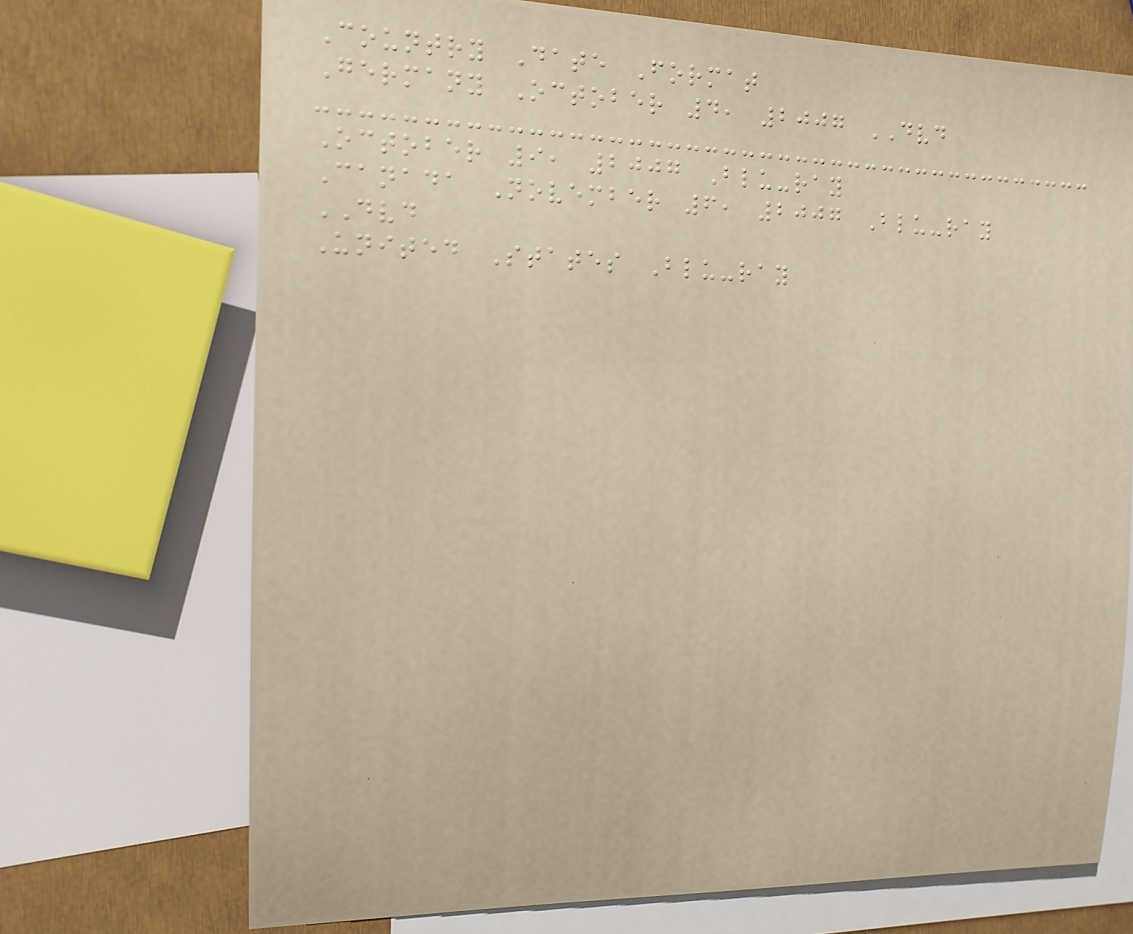Country Date Format
Germany October 4, 2007 DVD
October 9, 2007 Blu-ray
Canada November 6, 2007 Blu-ray
DVD
United States Blu-ray
